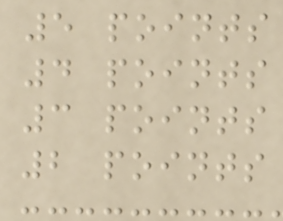5 points
4 points
3 points
2 points
